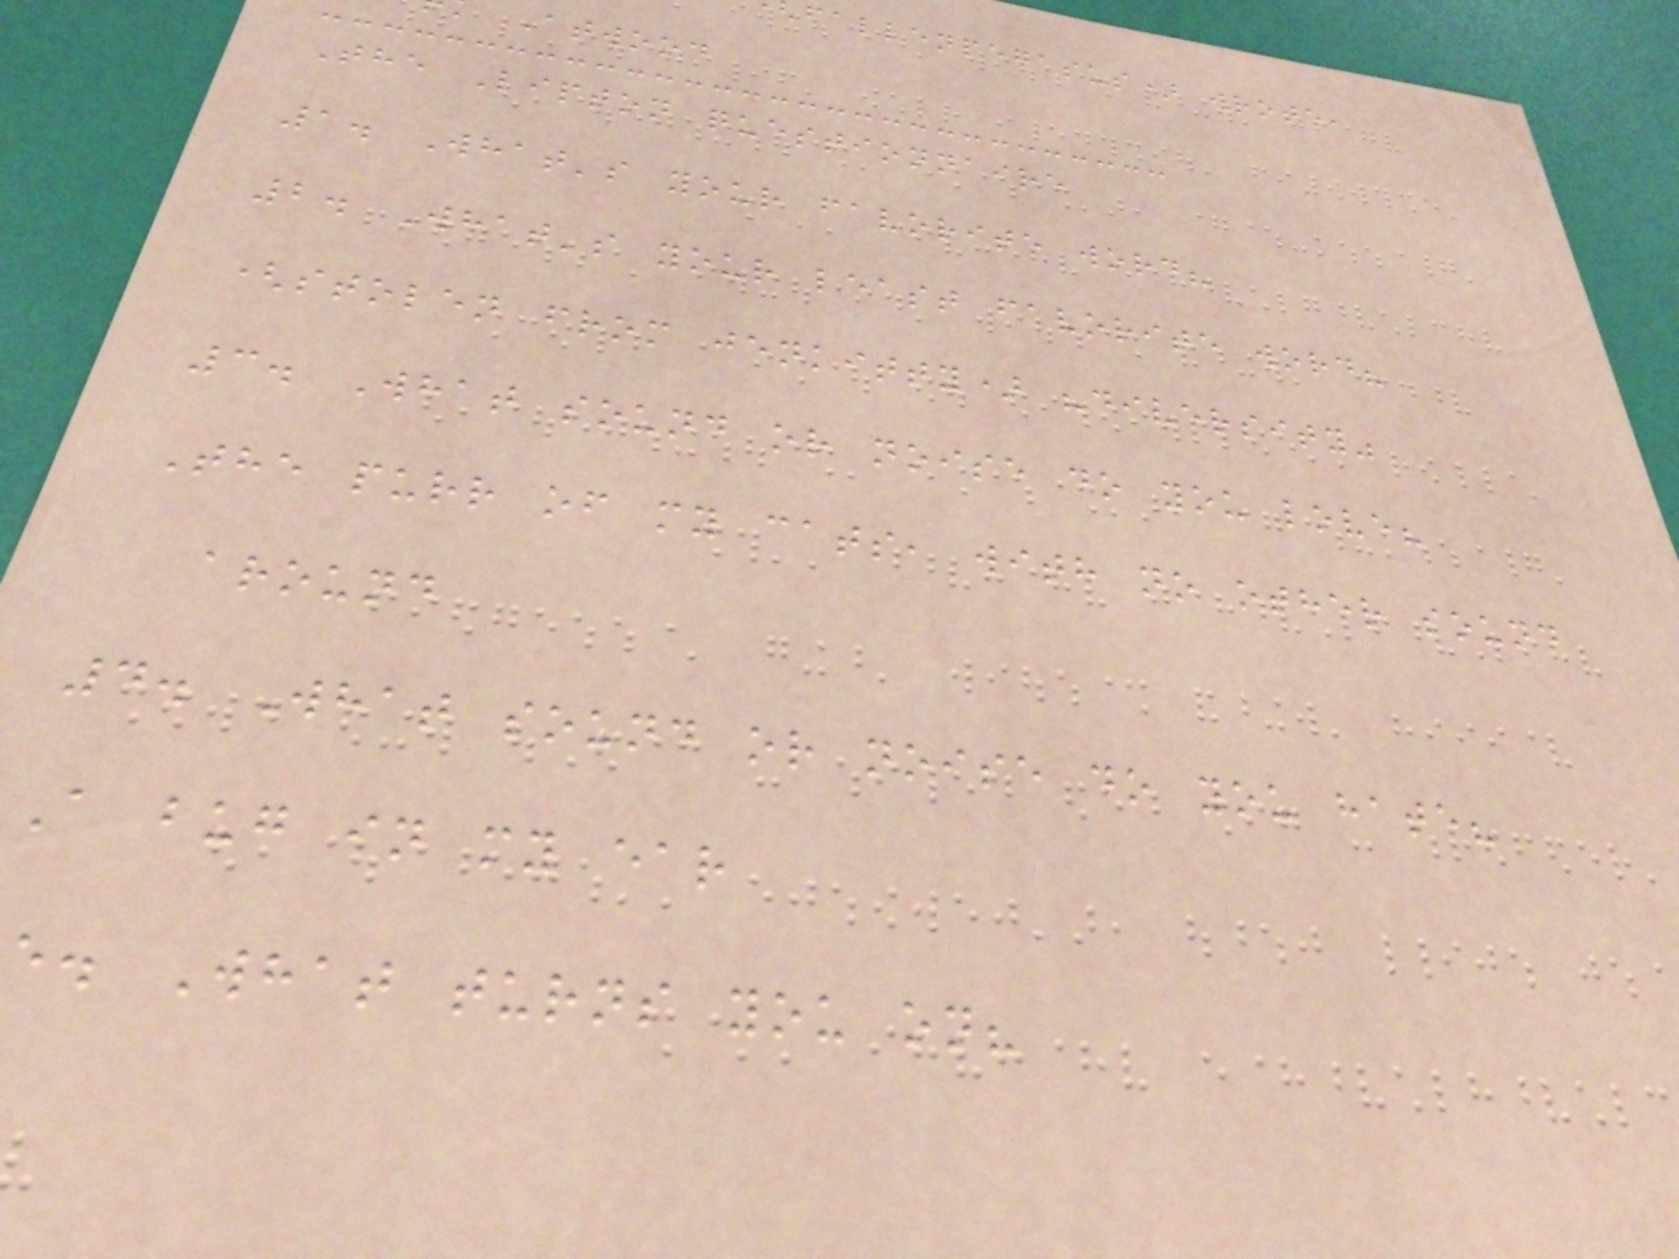fallenpegasus) wrote,
Atwood
The Lipton questionnaire
1. What's your favorite word?
2. What's your least favorite word?
(stolen from jenkitty) "diversity"
3. What sound or noise do you love?
The purr of my cats, with no other sound
around
4. What sound or noise do you hate?
A bug in my ear
e. What turns you on?
